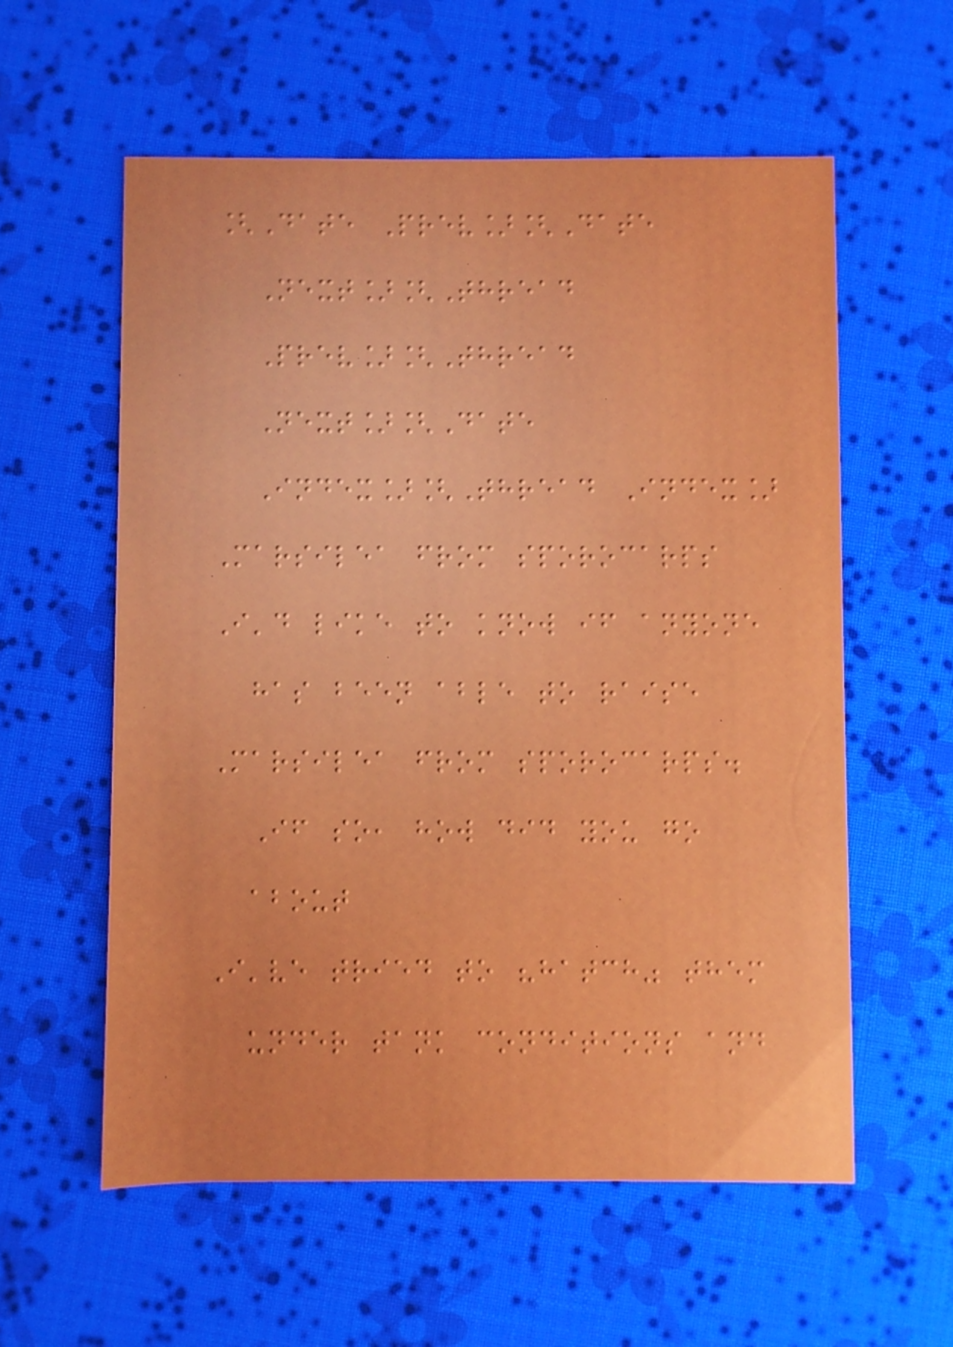[Date Prev][Date
Next][Thread
Prev][Thread
Next][Date
Index][Thread Index]
Marsilea from sporocarps
I'd like to know if anyone
has been able to raise
Marsilea from sporocarps.
If so, how did you go
about
I've tried to "hatch" them
under tank conditions and
